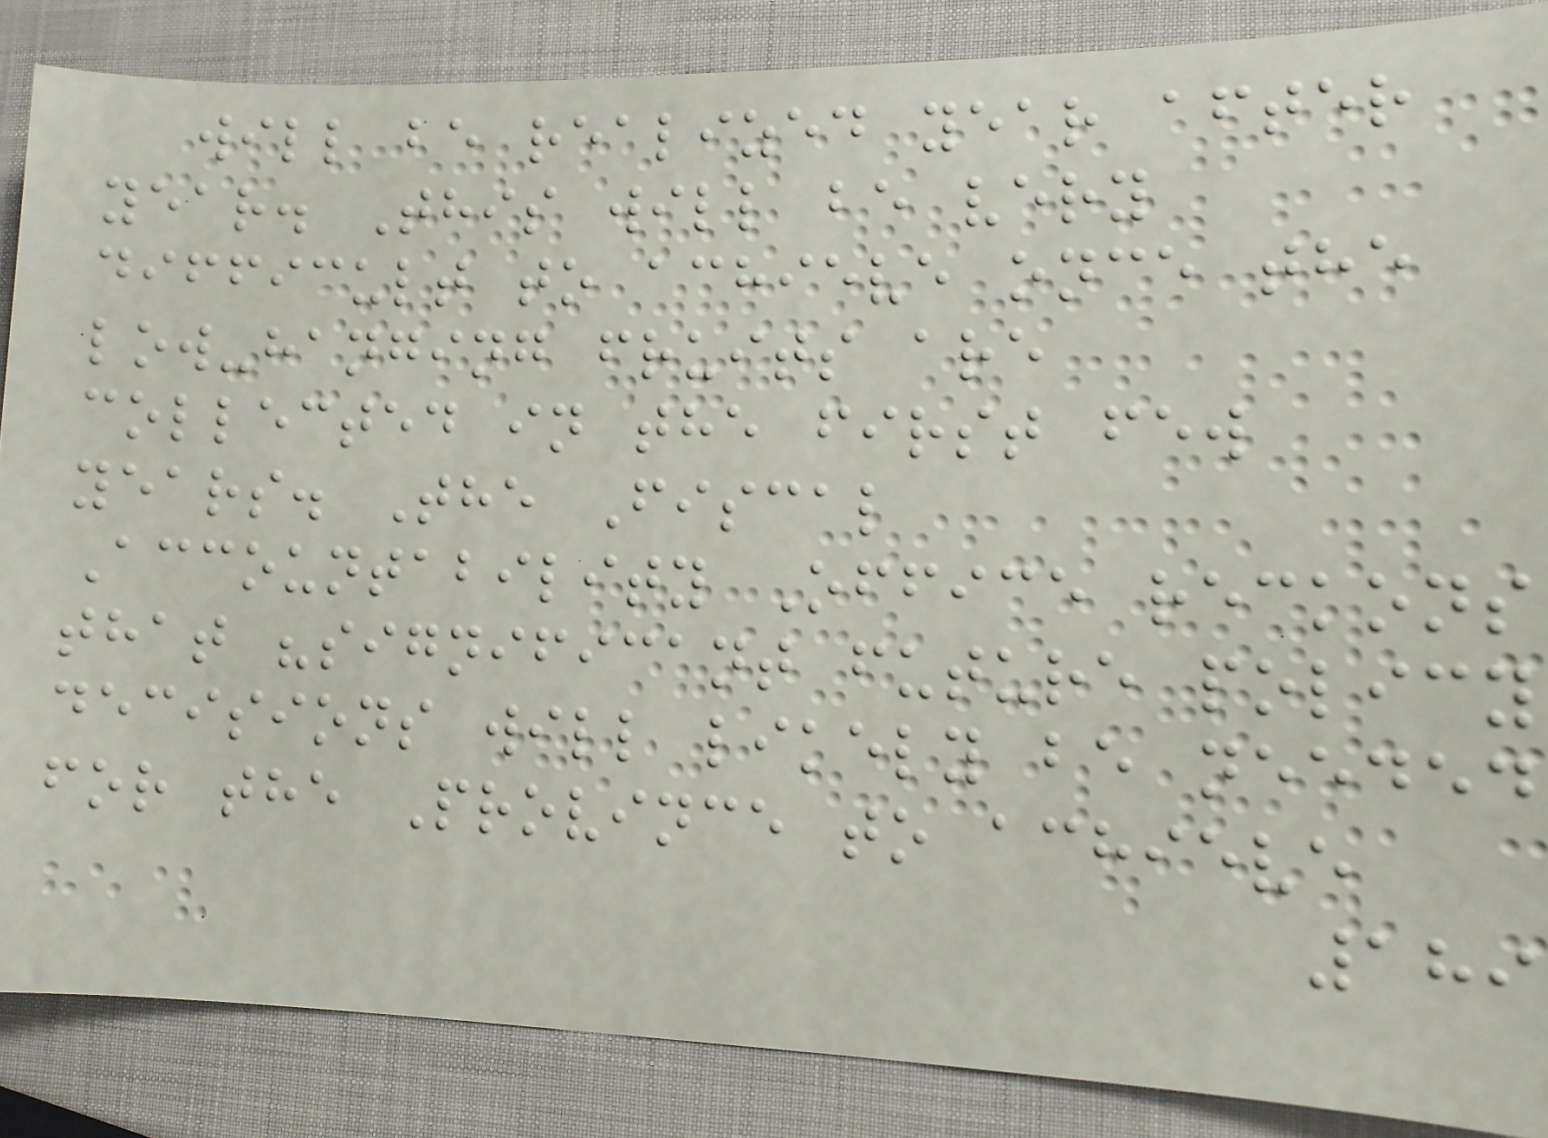will be realized year after
year. This will be very
difficult to achieve once the
low-hanging fruits are
collected in the first few
years. The Fiscal
Accountability Office reckons
that "significant future policy
decisions will likely be needed
for the Province to achieve
189
